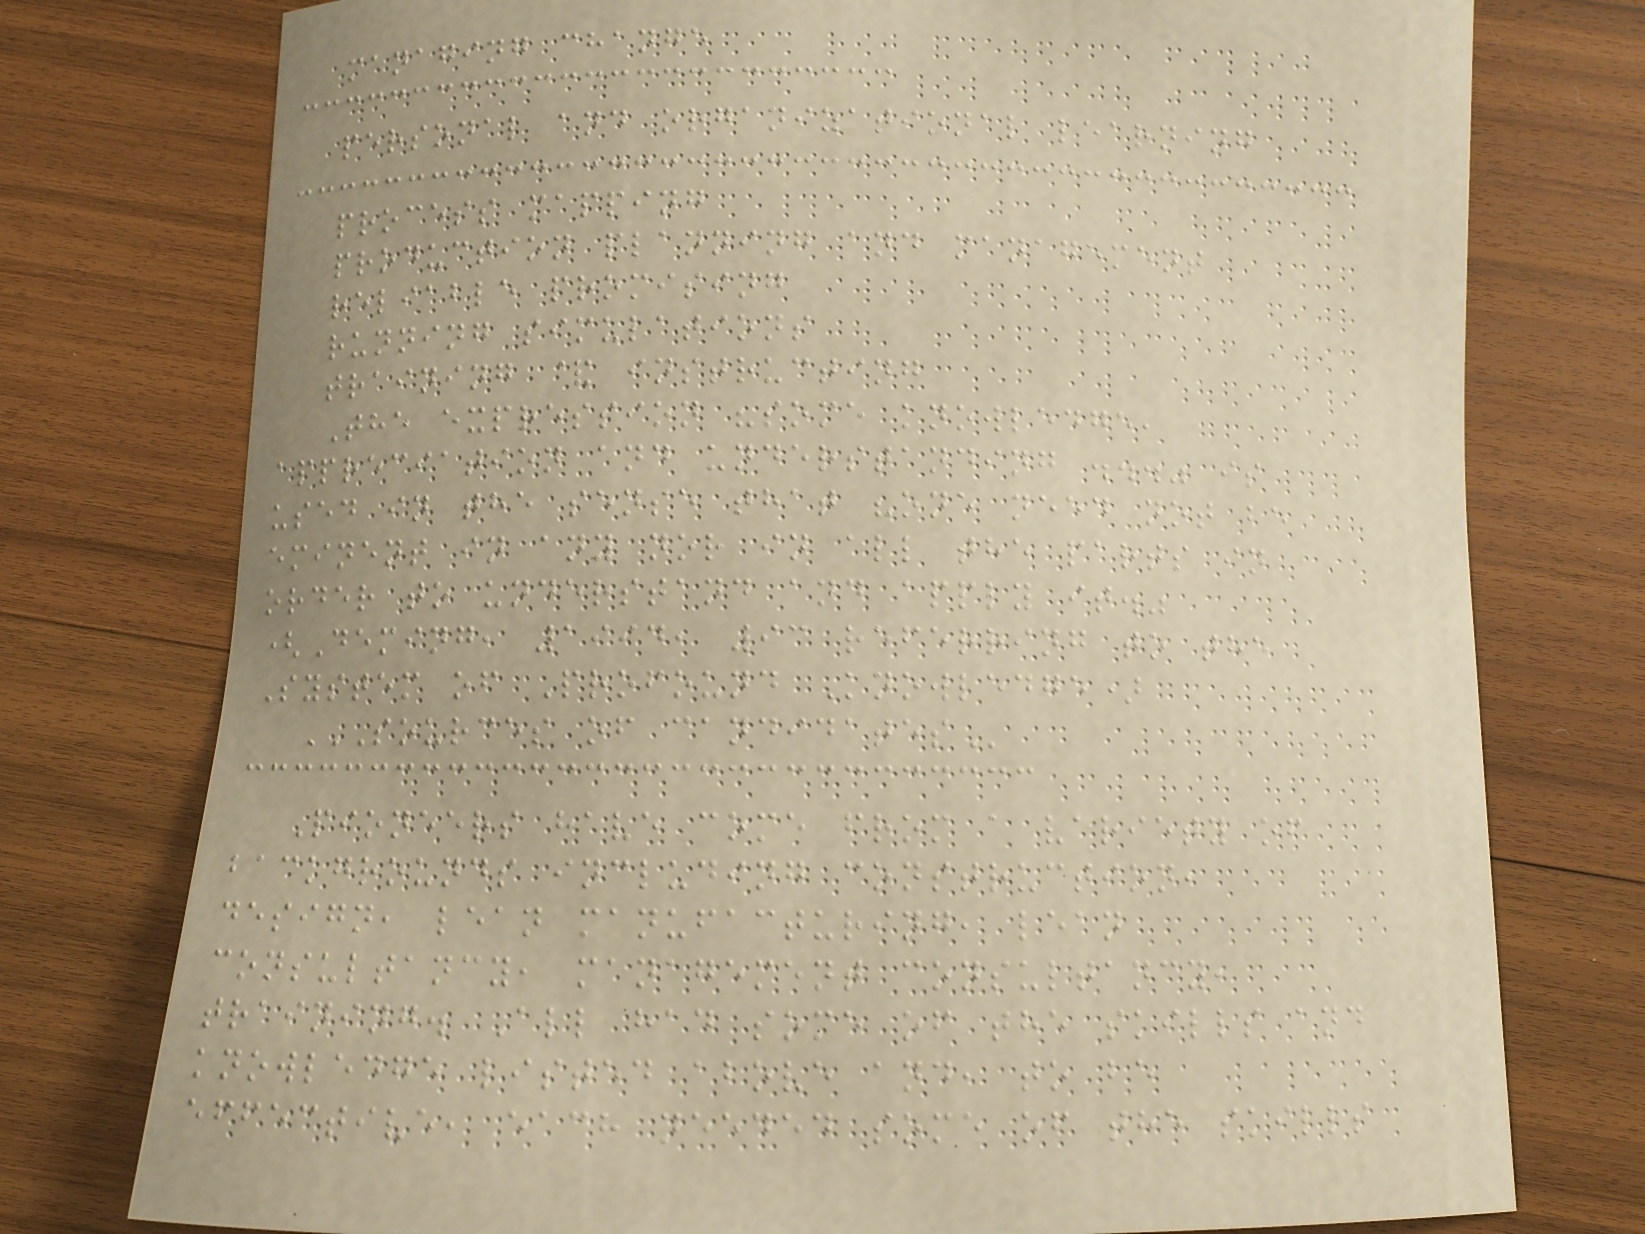managing change
personal and organizational learning
process mapping
production planning and management
reliable promising
running simulations
training & instructing
The expression "some knowledge,
appreciation and understanding ..." is
used in the sense that "one need not be
eminent in any nor in all the parts in
order to understand and apply it."
(Deming, 1994, 93 referring to the
System of Profound Knowledge)
SOURCES OF CANDIDATES
Pioneers have come from a variety of
backgrounds including construction,
design, lean manufacturing, lean
consultancy, management consultancy,
training. All had some of the skills and
knowledge listed above and, to be
effective, each needed some of the skills
